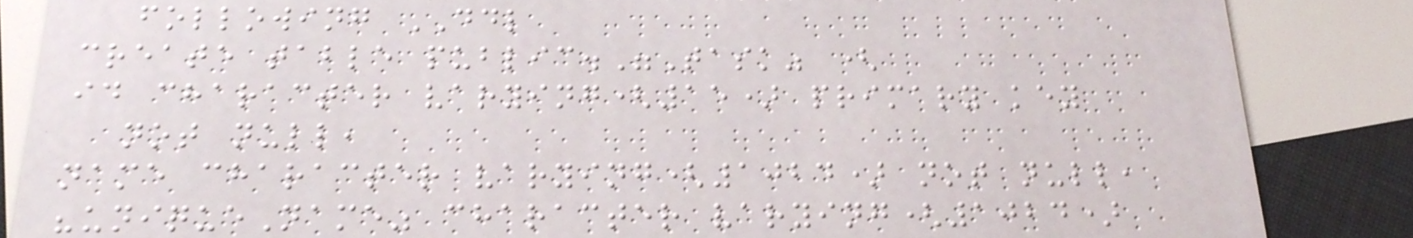following DDL
create table public."Task" (
id character varying(15) primary key
not null,
name character varying(1024) not null,
"uniqueName" character varying(1024)
